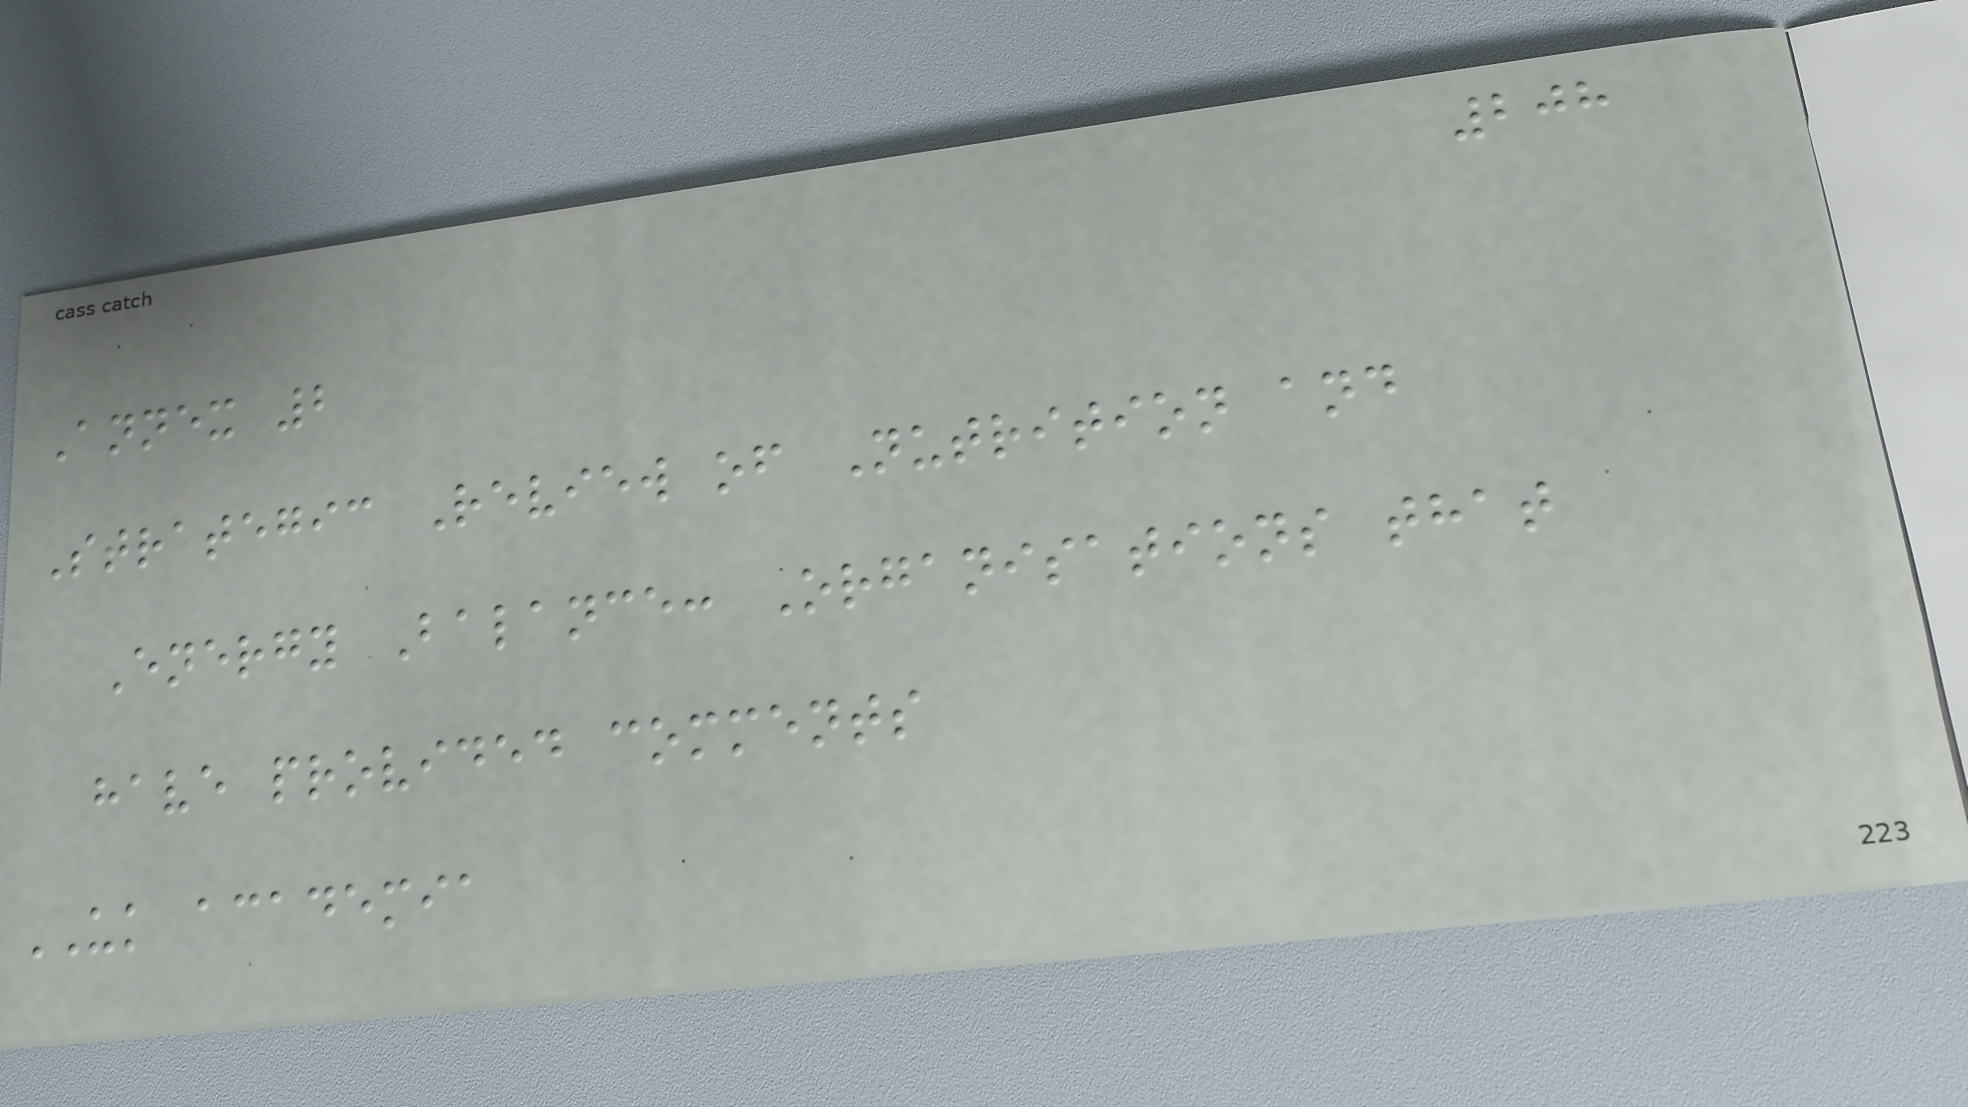208
Annex 2
Strategic Review of Nutrition and
Energy Balance: Organisations that
have provided comments
UK academia
